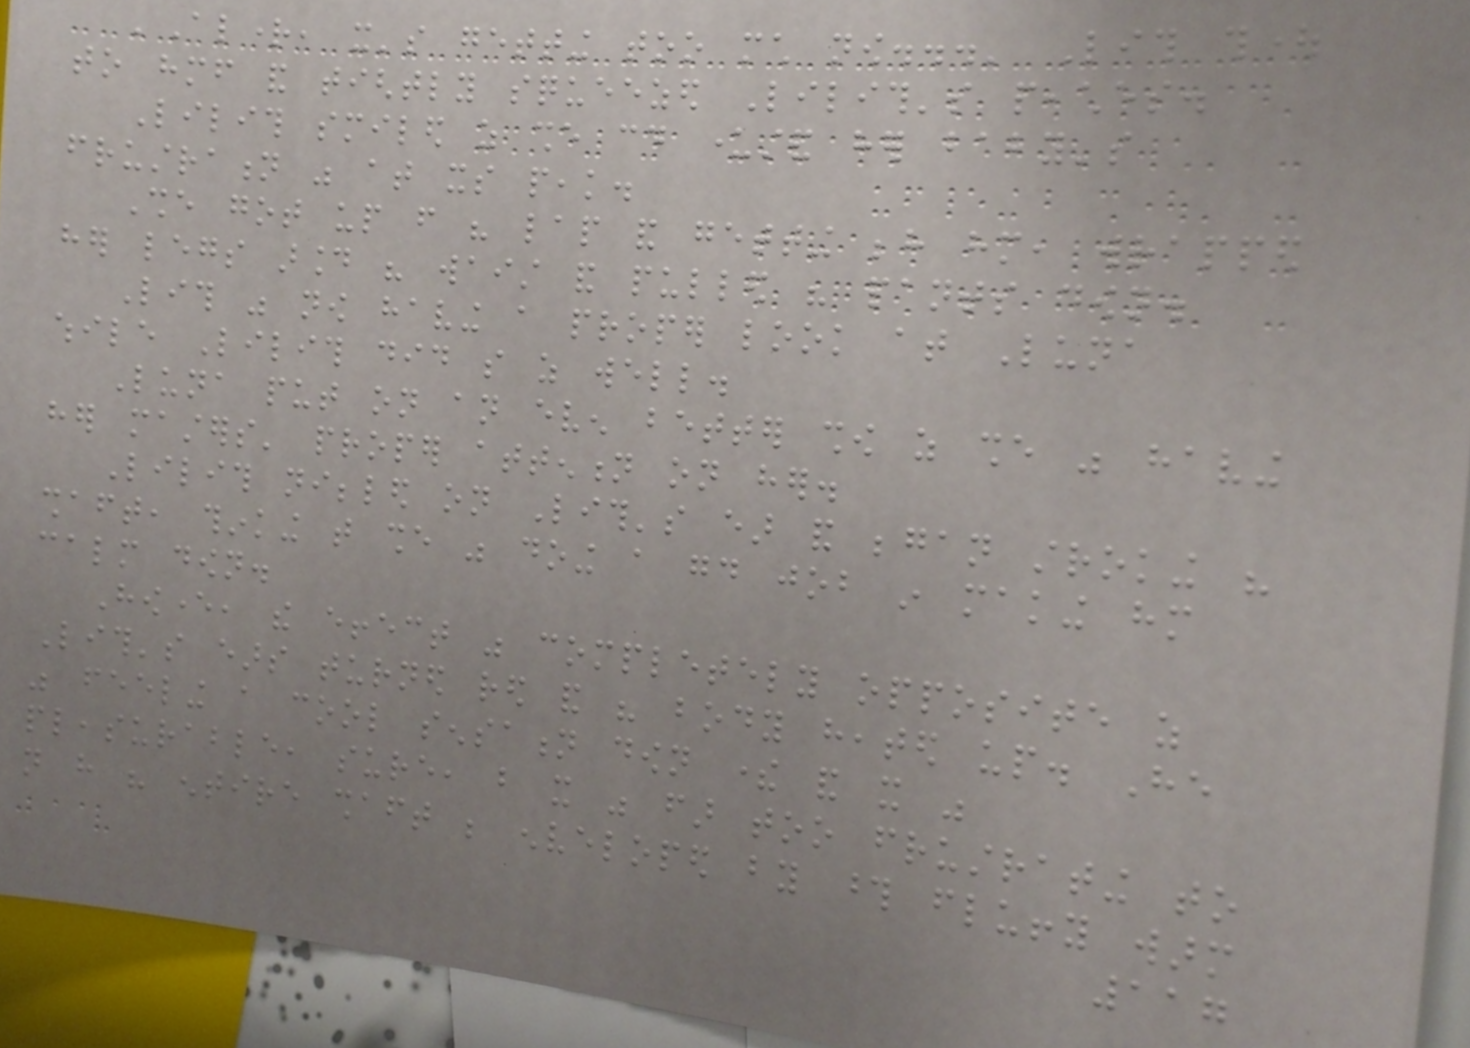'Alright, it's getting too much now...' Lith thought
to himself and tightly squeezed Lilith's peaches.
Lilith smiled as she could understand her baby's
frustration was at its peak.
She got up from his lap and getting behind him, wrapped
her legs around his waist and pulled his pants down.
Lith was now having a proper look at Luna
while Lilith did so as well.
Luna put on an even better show as she was having
her masters' proper attention on her.
Lilith nibbled on Lith's ear and began stroking his
shaft, thinking that she was doing a good job in making him
calm down.
However, the effect was completely opposite as
Lith's ears turned red and his body heated up. He
was feeling a cool sensation down there and it was
pleasurable, sure, but it was far too frustrating to
not have his entire shaft be enveloped by those fluffy warm
117
